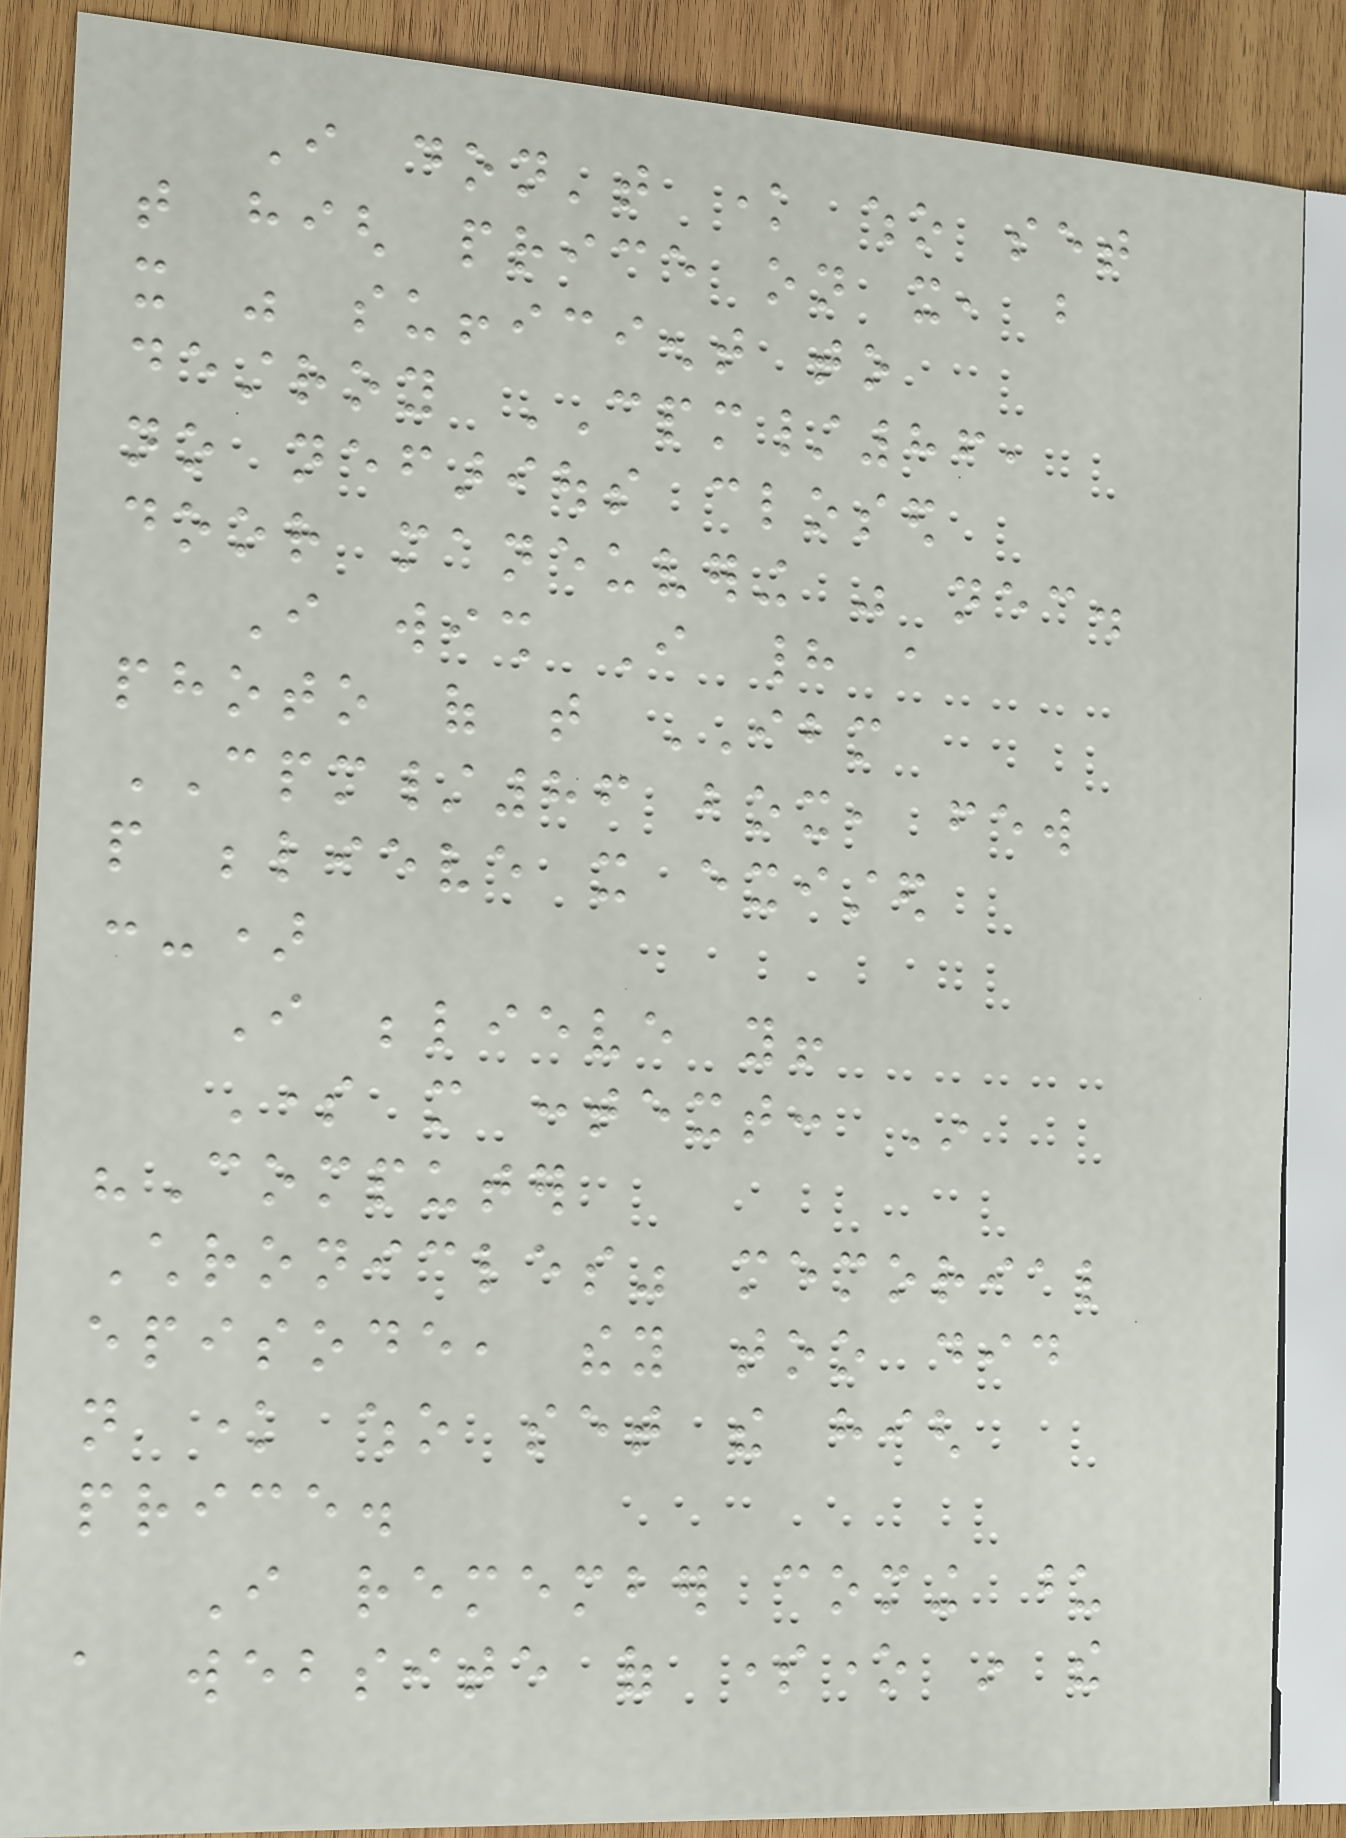I don't know who set
that high price on it, but
it was sufficient to
destroy CPM/86,
no nefarious closed
door maneuvering was necessary.
I wish I had a
photo of that IBM
CPM/86 box, few
people believe it existed
:-)
I believe you!
Some more context: In
"Computer
Chronicles" memorial
episode, they too did
not know who set the high
price.
I remember coming upon
a website of someone in the
